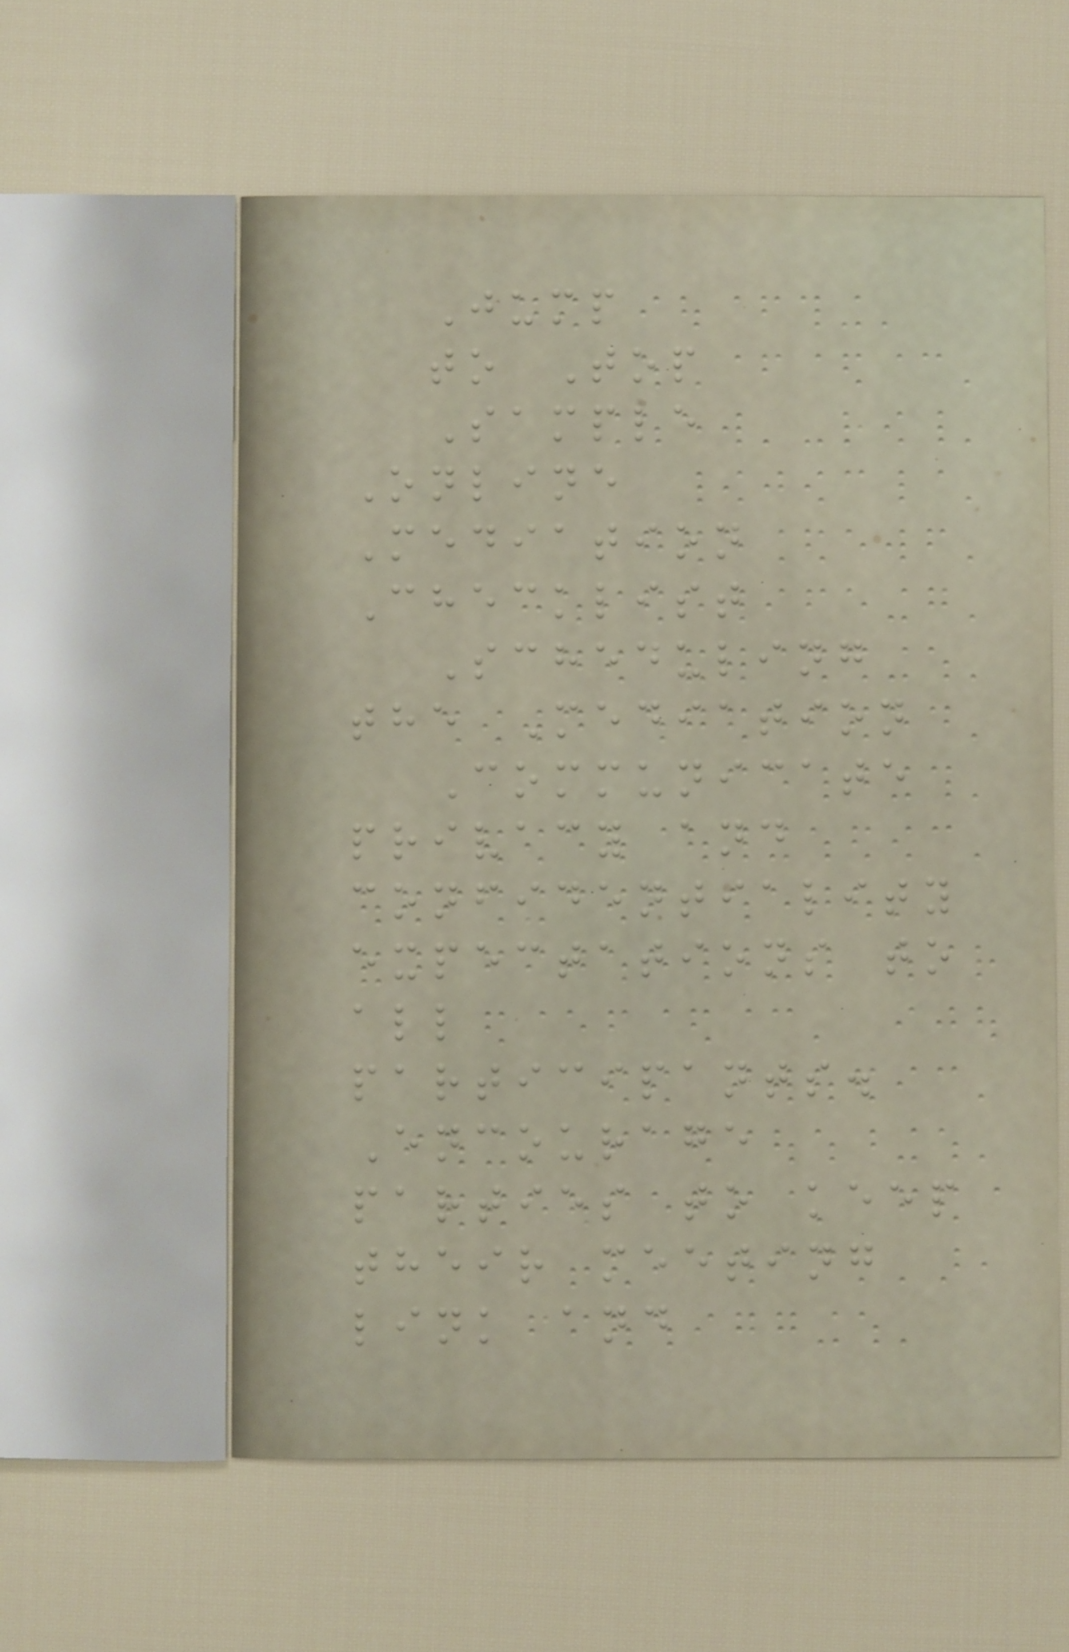Jump
to Top
Sample
Online
Mediation
Checklist
Scheduling
the Mediation
Communicate
privacy and
confidentiality
expectations to
all
participants.
Encourage
parties to keep
their meeting
link and
